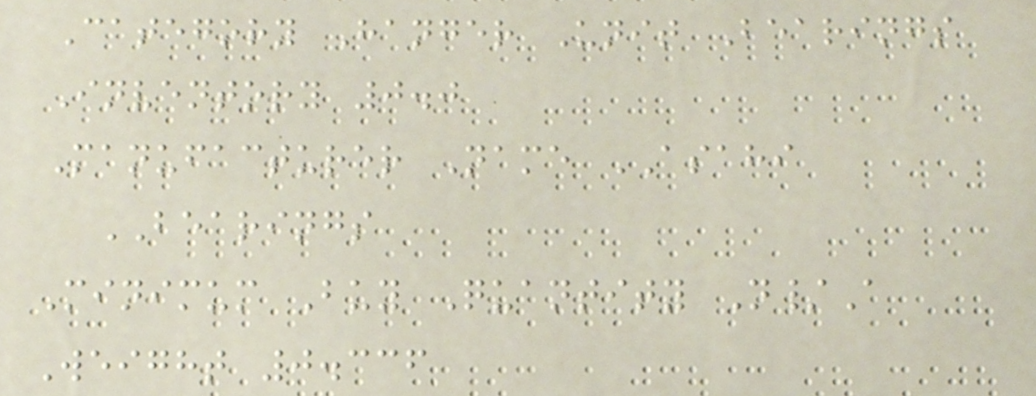Category Hanger Unit Bearings
Inventory 0.0
Manufacturer Name ASAHI
BEARINGS
Minimum Buy Quantity N/A
Weight 0.336
